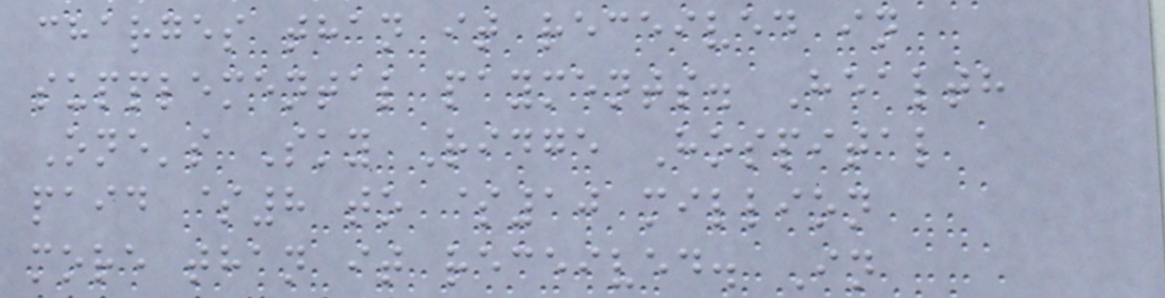charges than it received in
supplemental payments. Health
One's Sky Ridge Hospital
paid $8 to $10 million
more than it received. In
